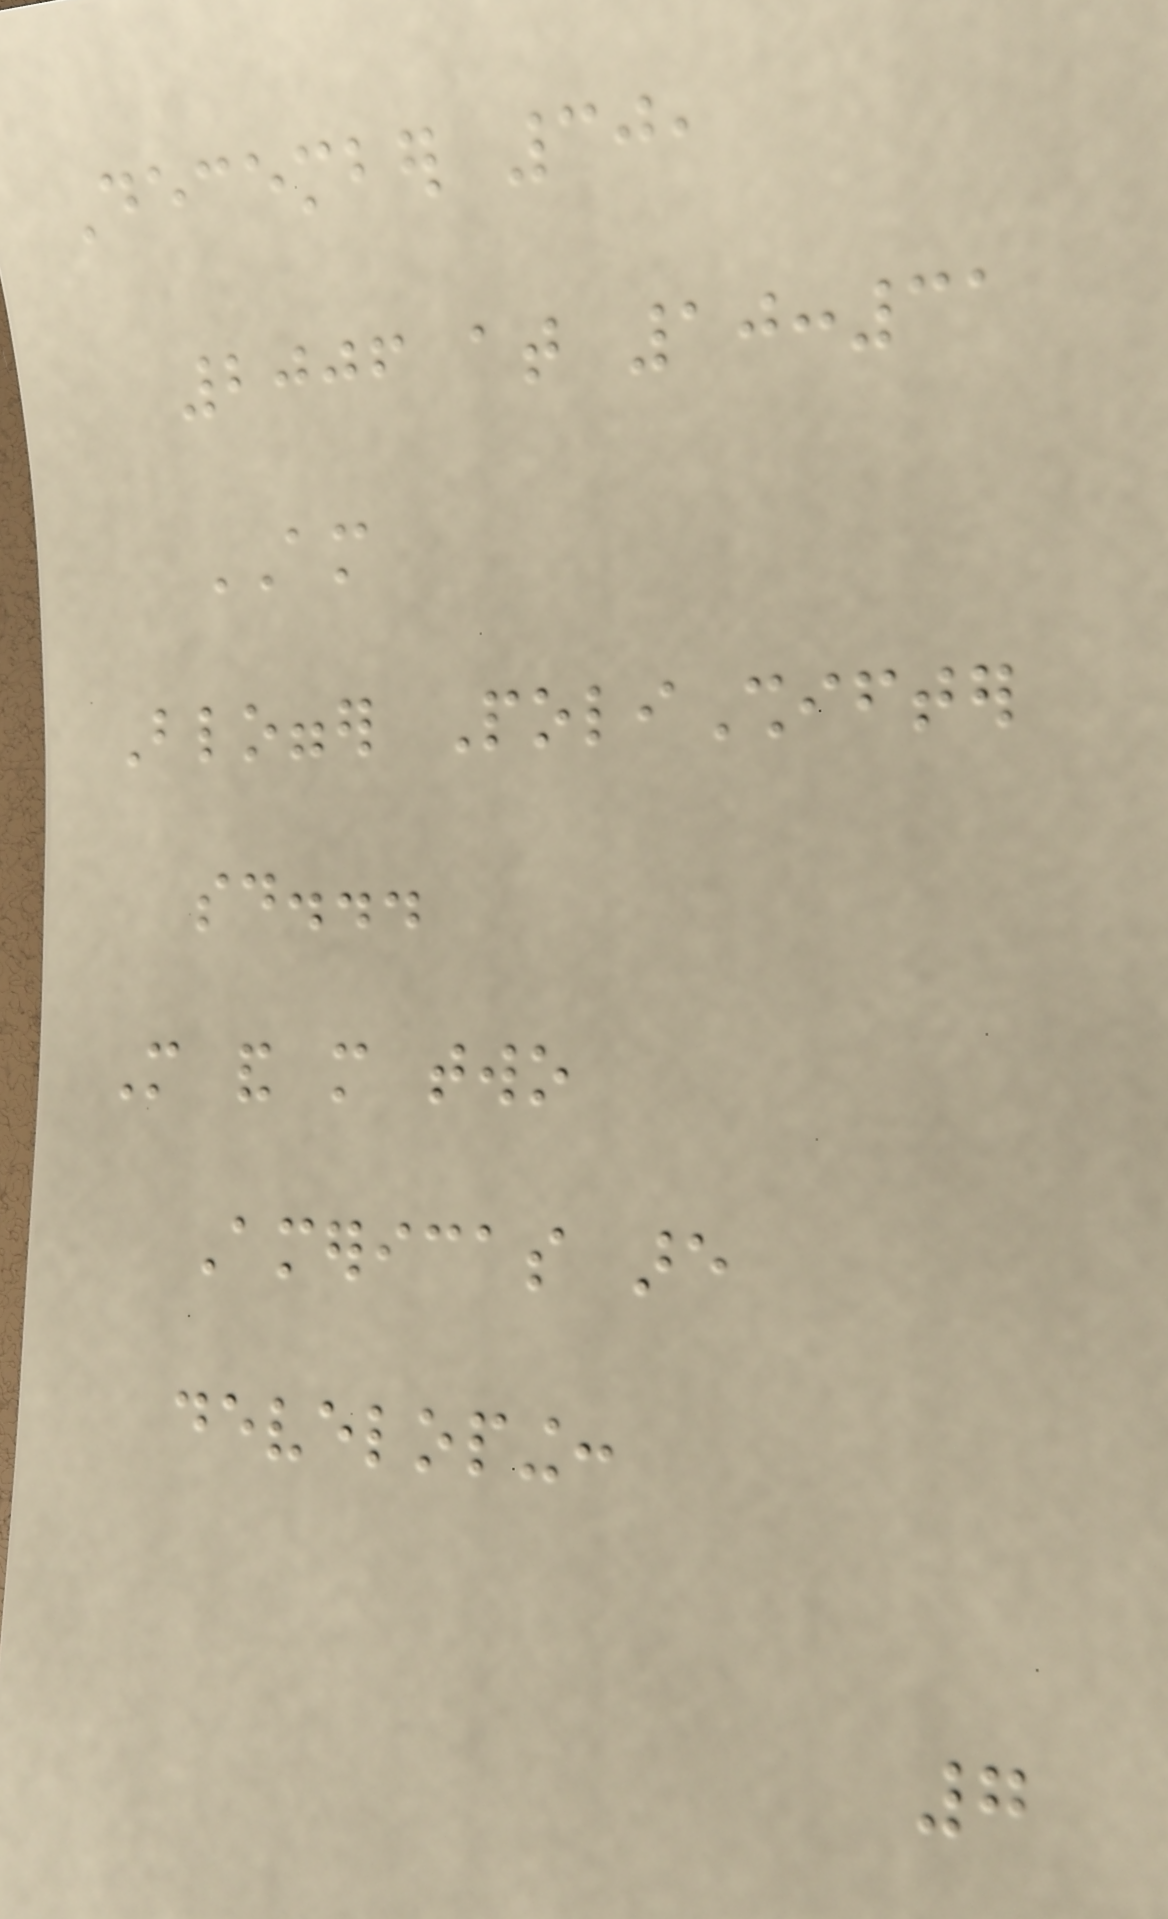December 30,
2006 at 10:31
AM
Blogger PoliShifter
said...
More and more two
Americas are
developing:
7
